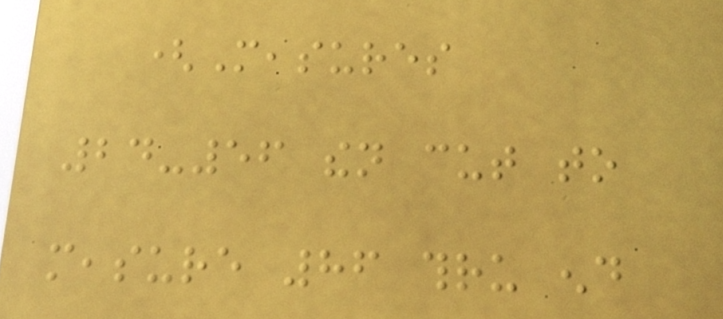(Measures
24-56 then cut to
measure 86 thru end
